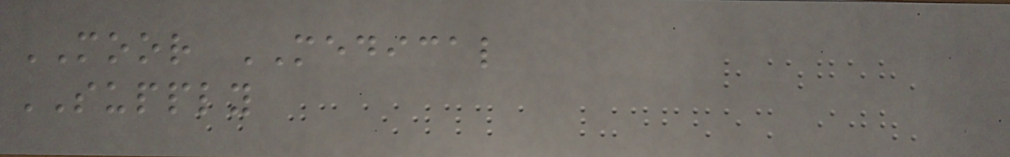MOOR MEDICAL
SUPPLY
